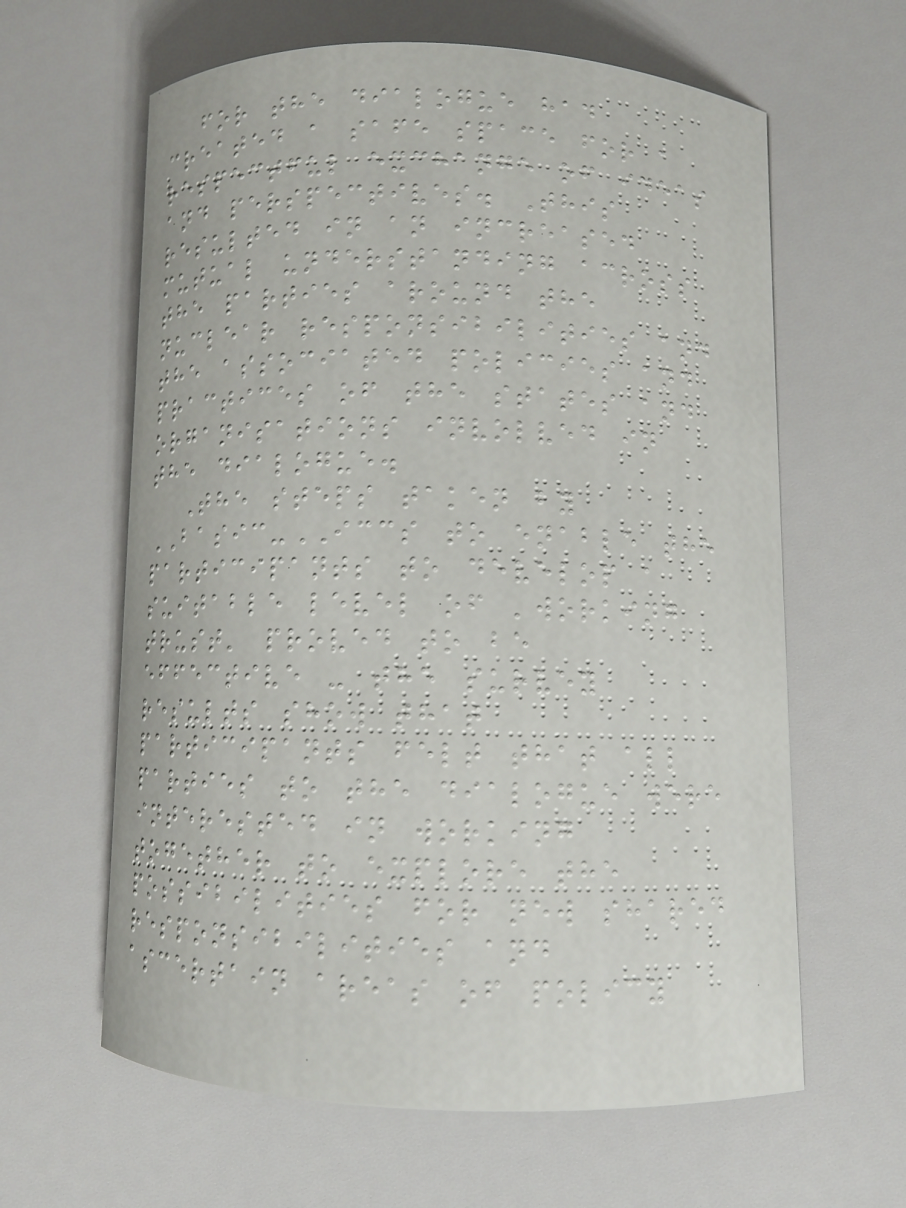for the dialogue had
created a safe space for a
respectful exchange of ideas
and perspectives. This
resulted in an increased
mutual understanding across
the parties around the
nuclear responsibilities and
the associated policies and
practices of the states and
organisations involved in
the dialogue.
The steps taken by
BASIC-ICCS to enable the
participants to develop a
suitable level of 'working
trust' proved to be
effective - the survey
results show that
participants felt that all
parties to the dialogue were
interested in working
together to explore the
possibilities for new shared
responsibilities and
ascertain areas of policy
